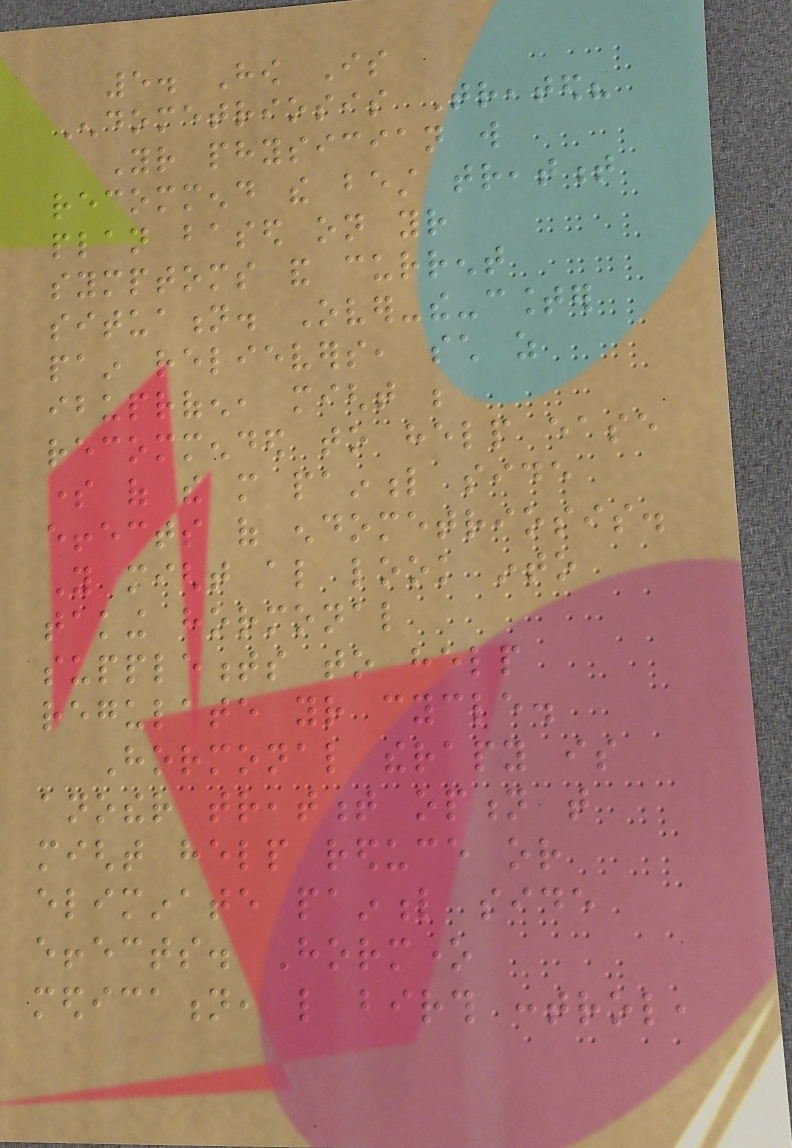5. How Is
Endometriosis Treated?
Your physician will
recommend the best treatment
plan based on your
symptoms and current
situation. Over-the-counter
pain relievers, such as
ibuprofen, might be
recommended to help ease
some of the more painful side
effects of endometriosis.
You might also look into
taking hormonal
supplements to help
regulate your cycle.
Hormonal therapy is
another treatment option that
might help reduce or
eliminate painful side
effects. Hormone
medication, like birth control,
